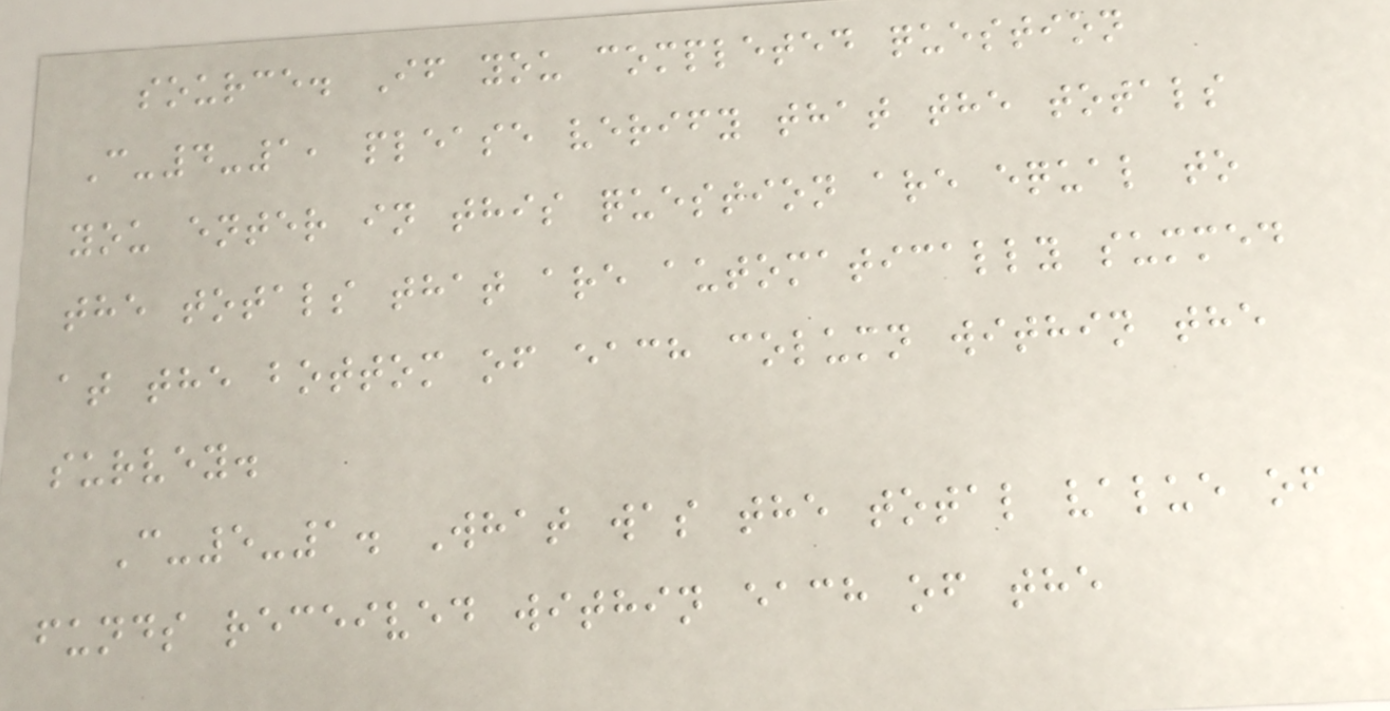source. If you completed question
C-4-1, please verify that the totals
you enter in this question are equal to
the totals that are automatically summed
at the bottom of each column within the
survey.
C-5-1. What was the total value of
funds received within each of the
